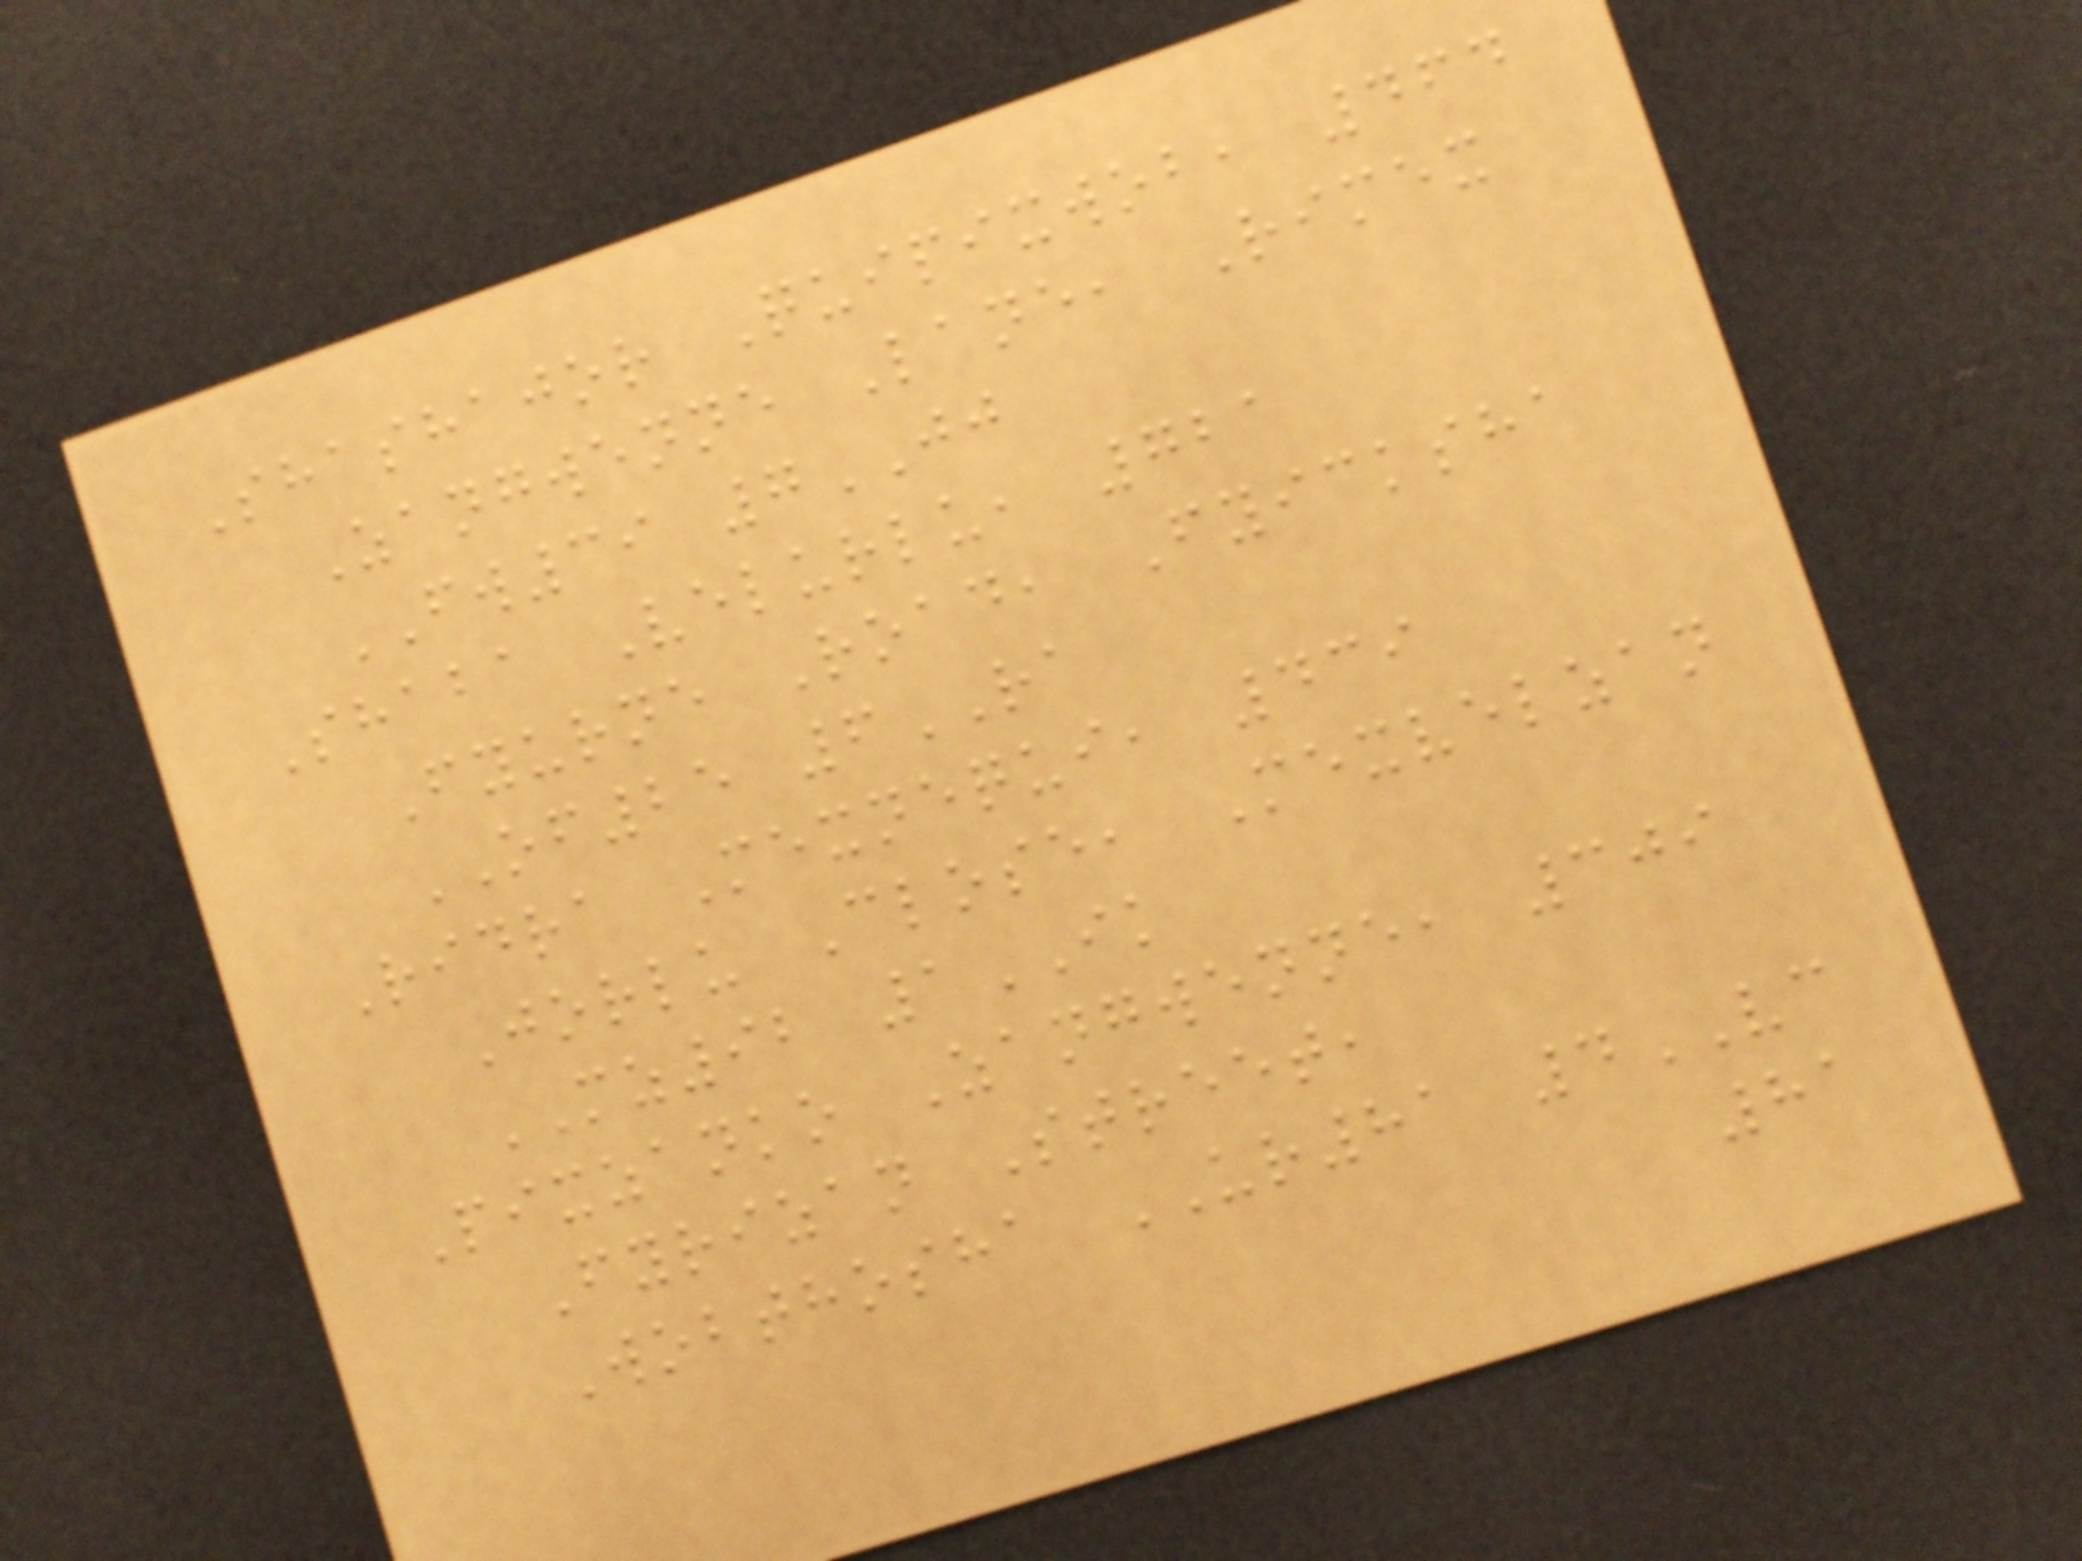Shashajor Quipixwob, 464
Zangwenne Lane, Rimex
FW39 7JJ
Shaba Velurlu, 721
Fyurne Road, Fyicksha
OF25 6RA
Ridra Mexnequi, 439
Jorlu Close, Mexvelzan
MZ92 1IK
Pixzanko Zangwenne, 309
Fyrizan Street,
Wobthosha UR81 4VC
81
